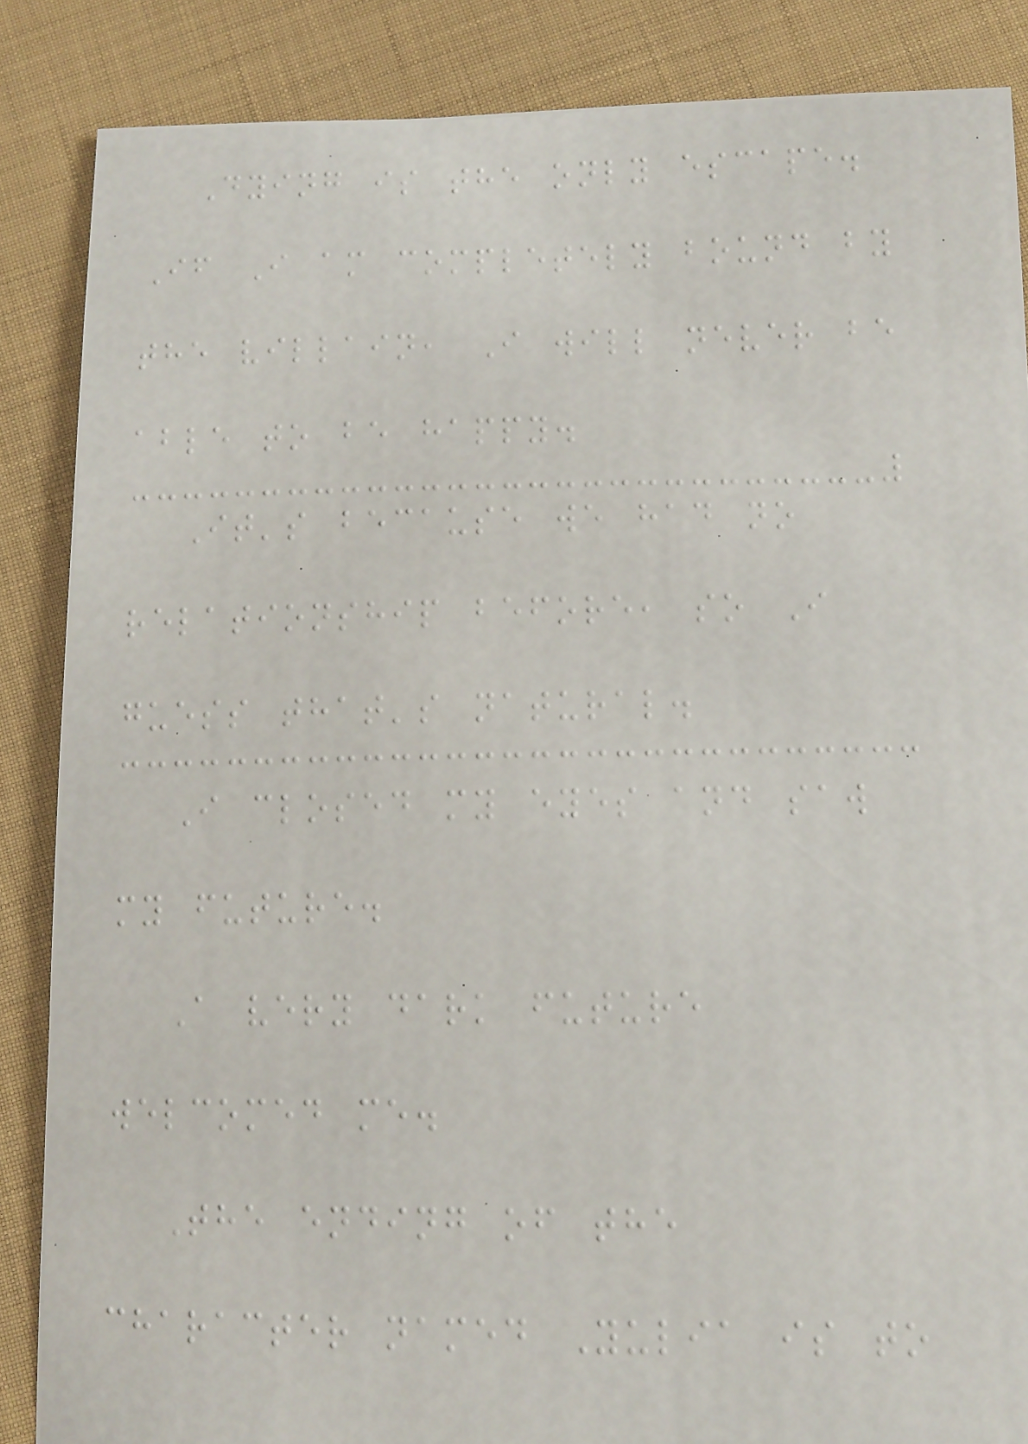Dying is the only escape.
If I am completely bound by
the villain, I will never be
able to be happy.
It's because we had no
relationship before, so I
guess that's natural.
I closed my eyes and saw
my future.
A very dark future
welcomed me.
The ending of the
character named Yulia is to
